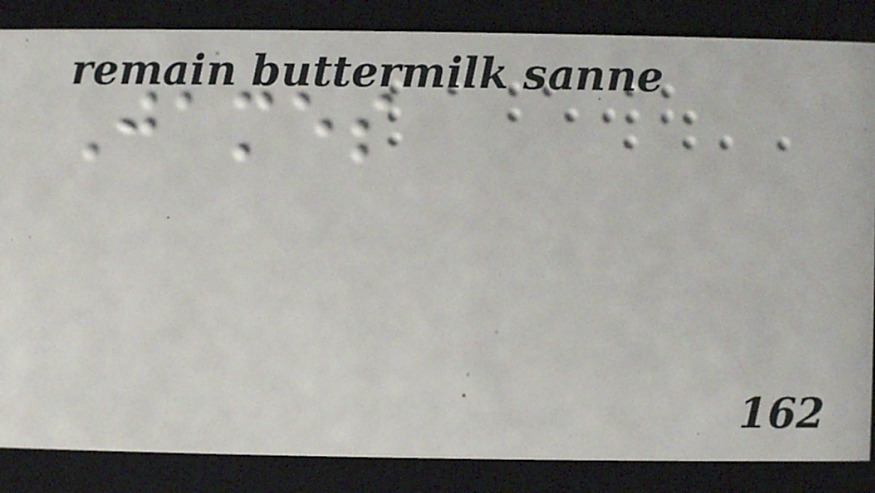James
